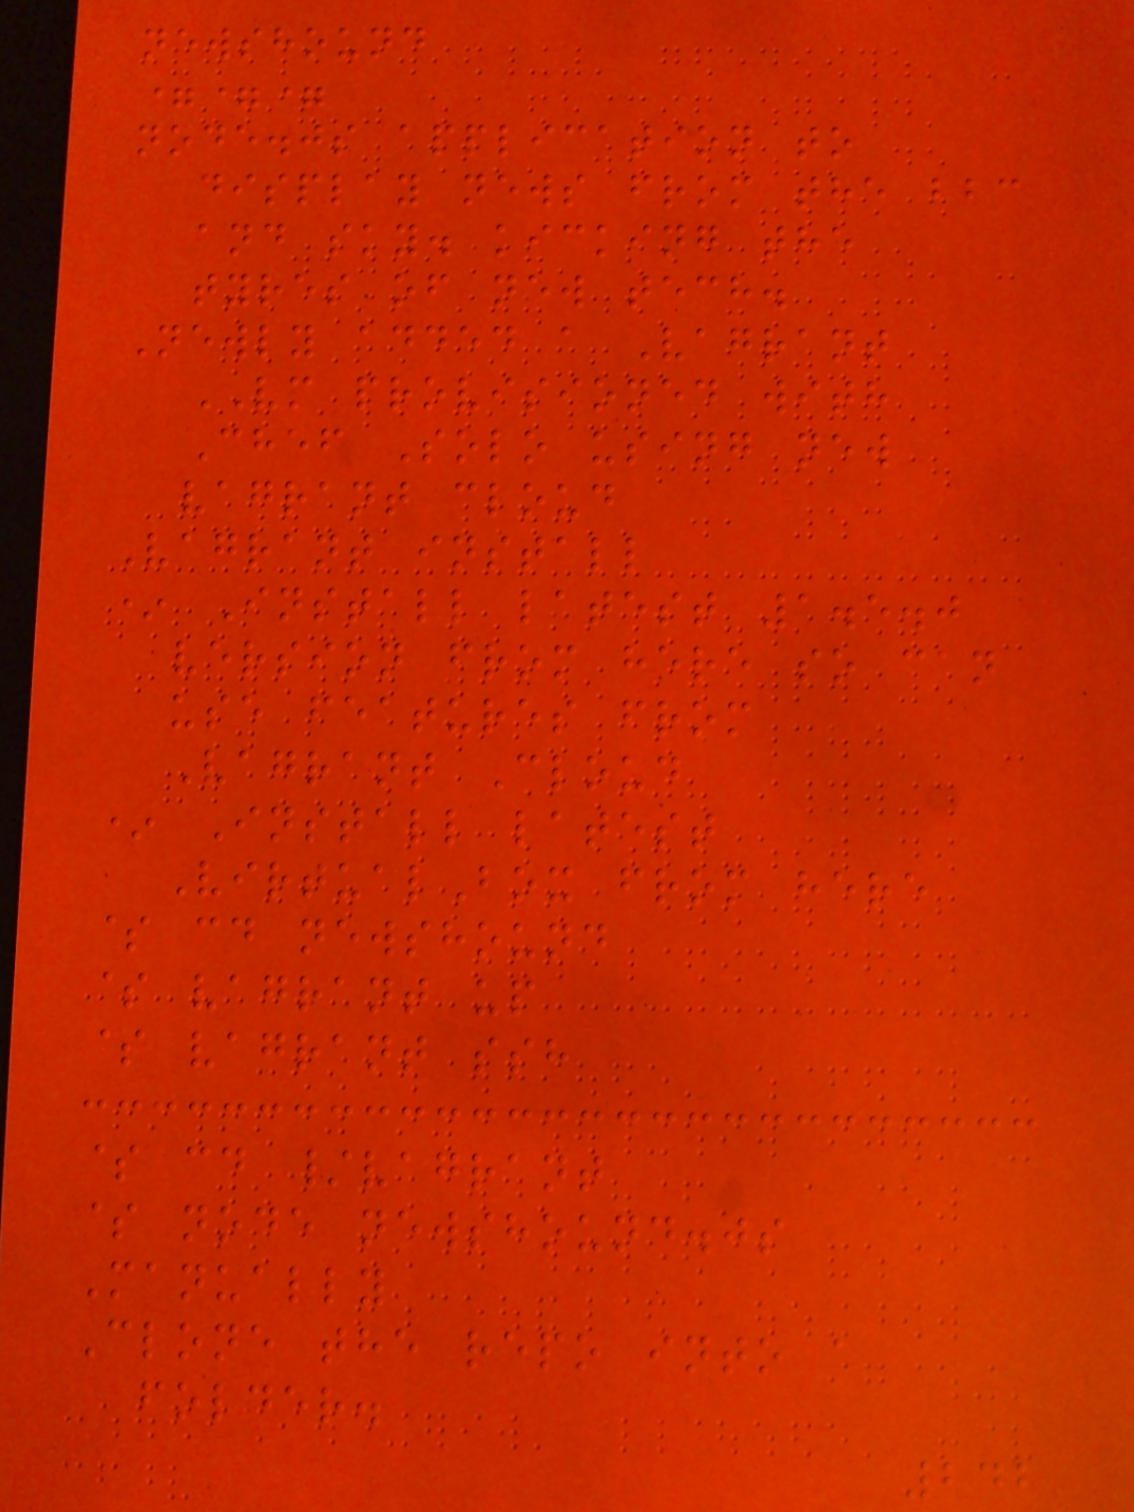newshound
===
node.js application to
display news from the bbc
and sky. kicking the
tyres of new tech.
Newly added a Vagrant
VM provisioned with
Chef Solo using new
vagrant cloud
Vagrant install
* Install latest 1.5.0
version from here so can
use features from
Vagrant Cloud
* Install latest
VirtualBox from here
$ cd newshound
$ vagrant up
$ vagrant ssh
$ cd /vagrant
$ node newshound.js
Manually
Clone the repo into a
folder.
242
